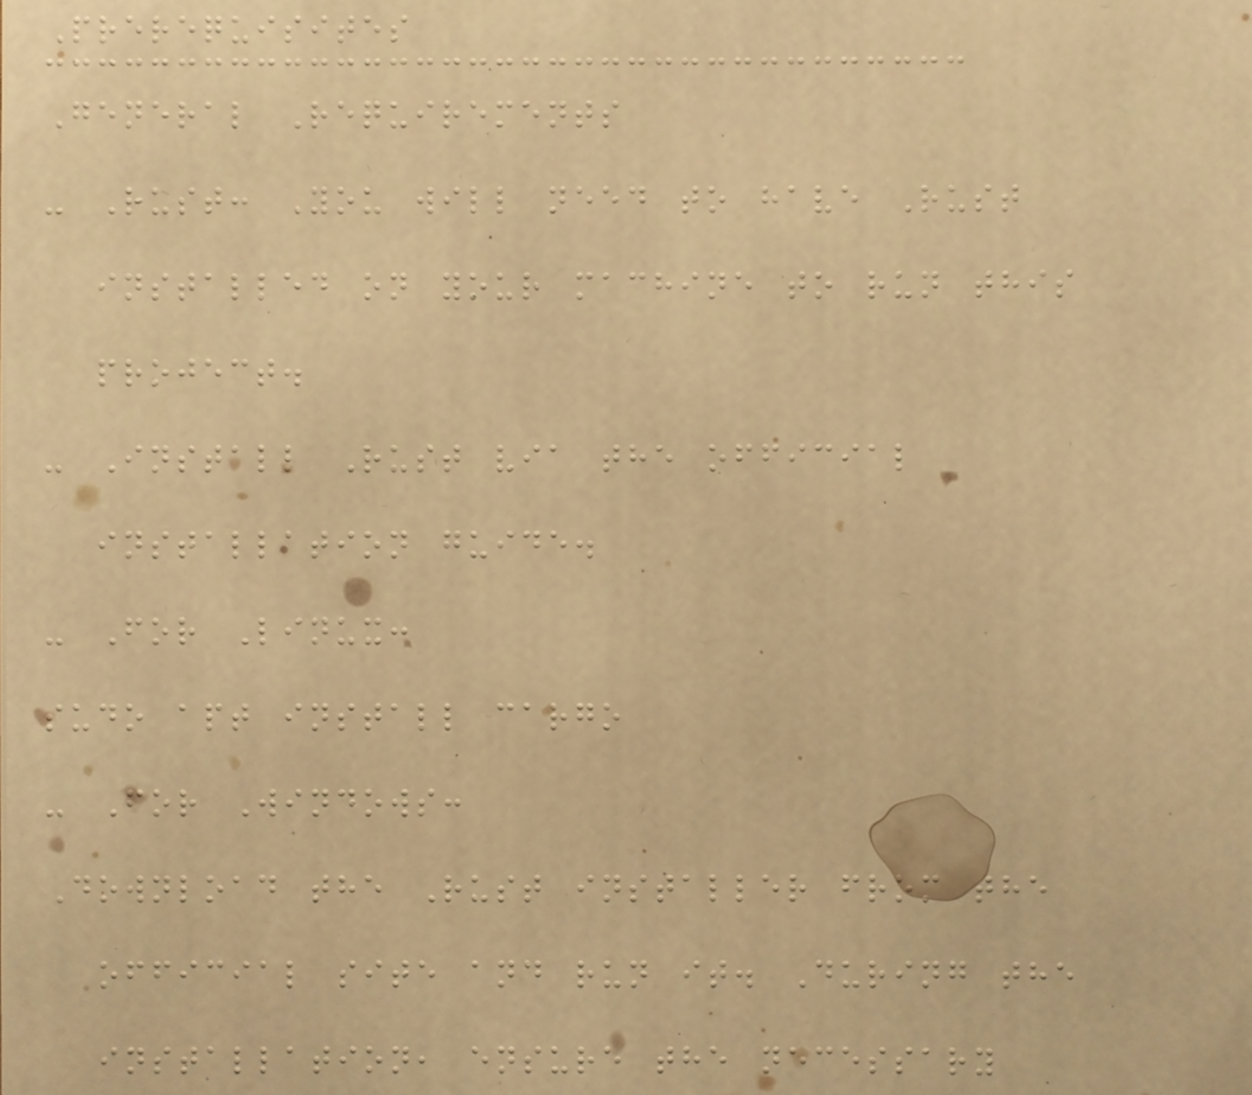Prerequisites
General Requirements
- Rust: You will need to have Rust
installed on your machine to run this
project.
- Install Rust via the official
installation guide.
- For Linux:
sudo apt install cargo
- For Windows:
Download the Rust installer from the
official site and run it. During the
installation, ensure the necessary
